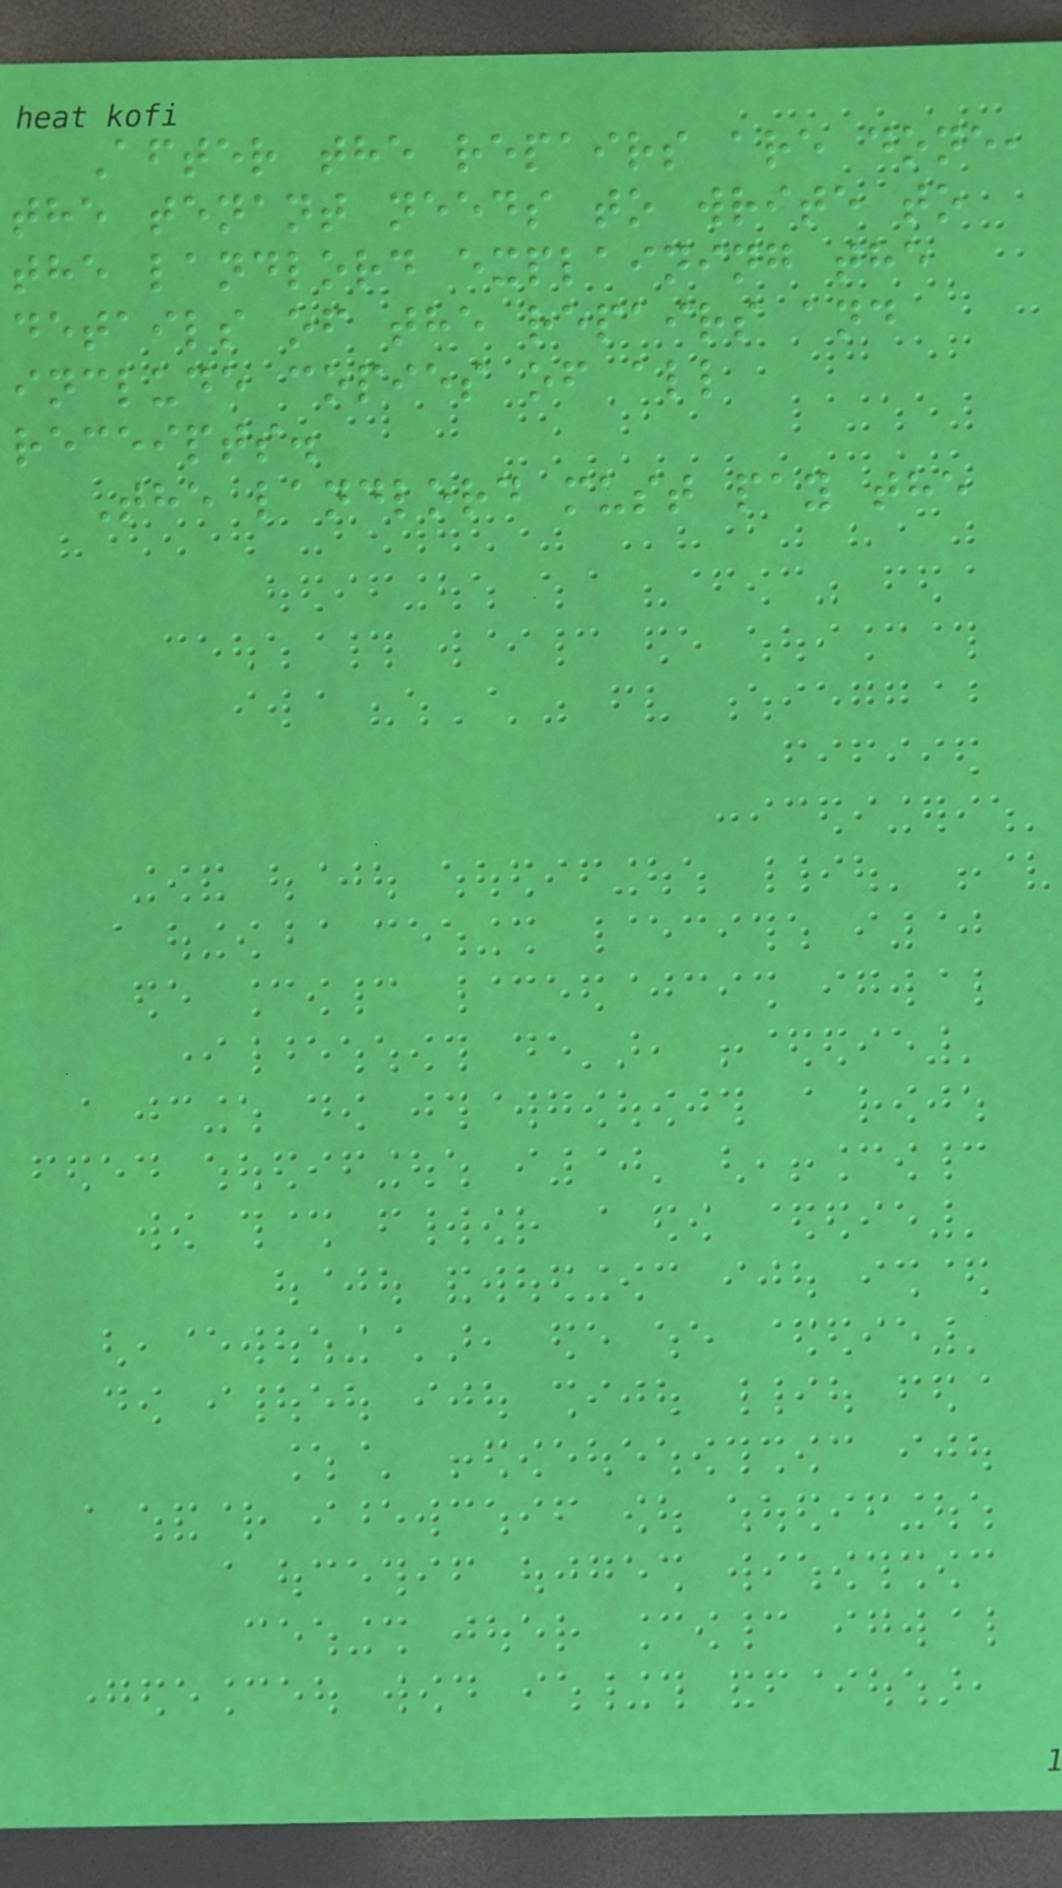After the repairs are done,
the tenant needs to write to
the landlord explaining the
details of the repairs and
include copies of all
receipts.
The landlord must pay the
